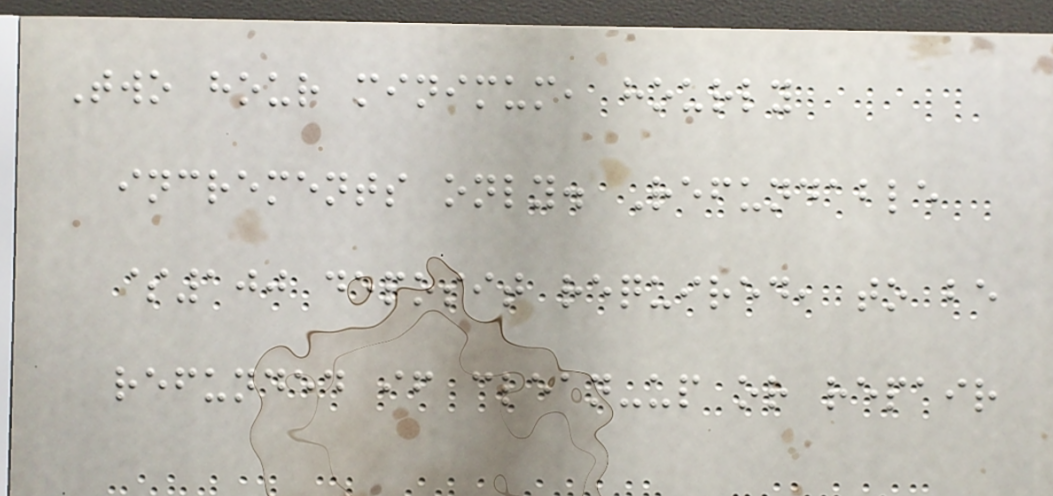Two hour minimum, hourly
increments only. Refundable
$100 deposit required, to be
refunded if clean-up or repair
